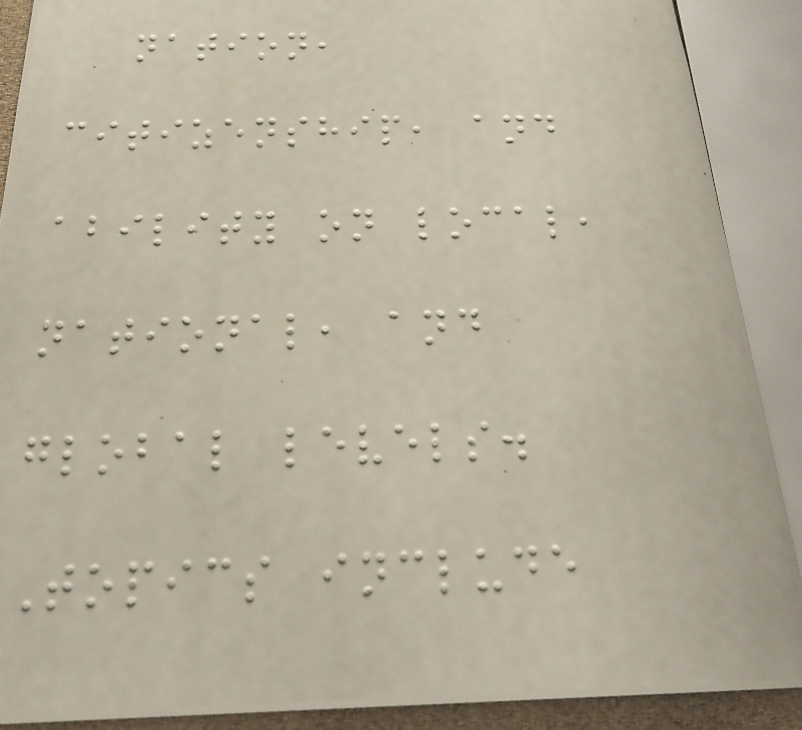nation,
citizenship, and
ability on local,
national, and
global levels.
Topics include
